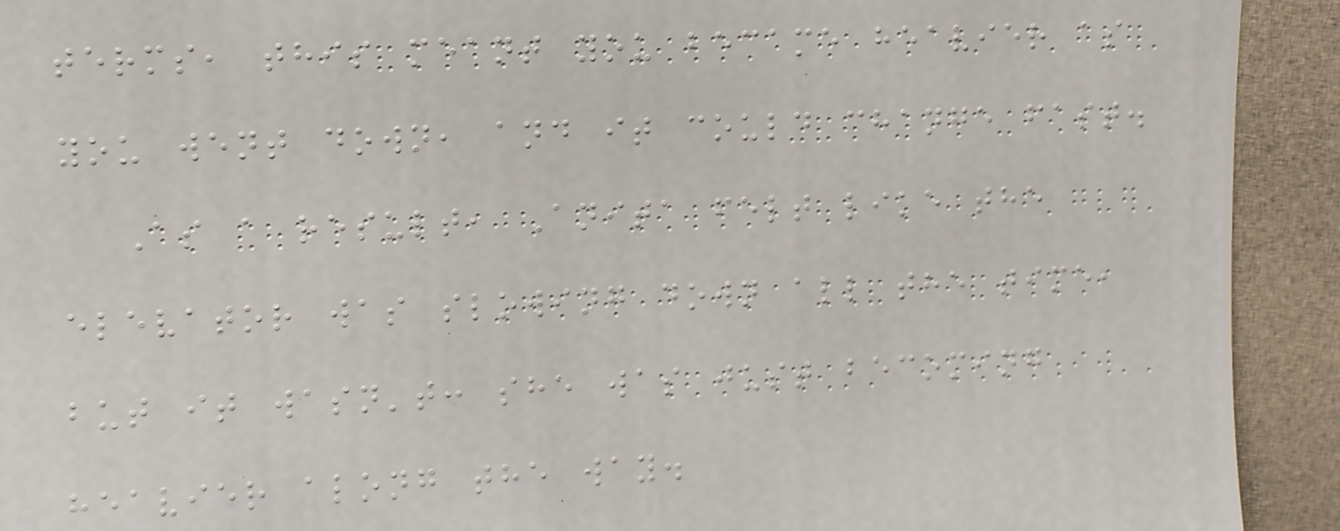terms, this meant you became heavier as
you went down, and it could change fast.
As a result, Anita felt like the
elevator was slowing down all the time,
but it wasn't: she was just becoming
heavier along the way.
